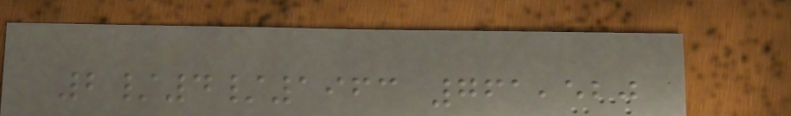2/4/1963 761,520
